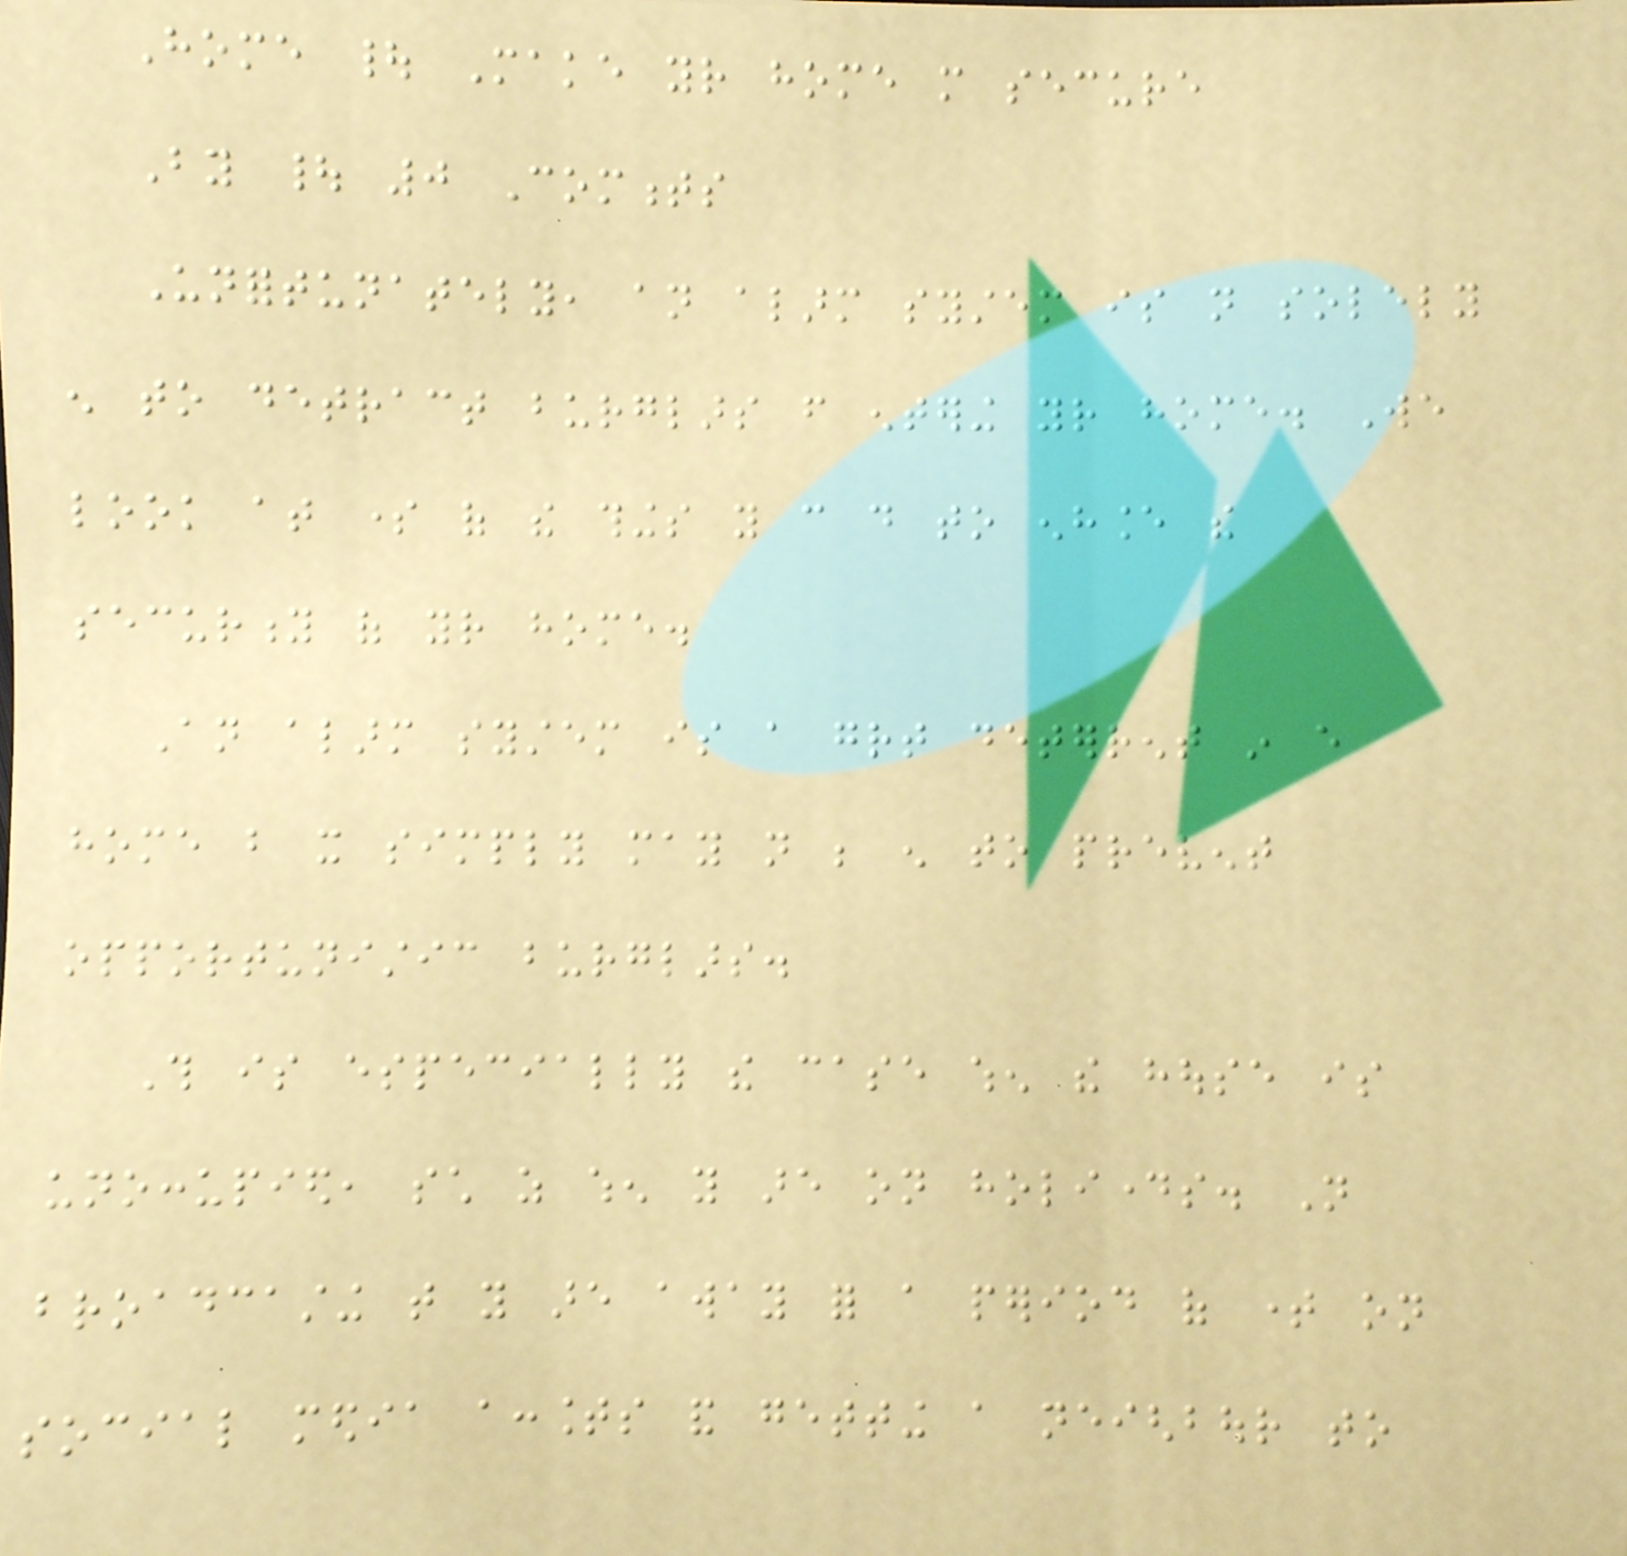Home | Make your home more secure
By | 0 Comments
Unfortunately, an alarm system is not solely
enough to detract burglars from entering your home. We
look at some of the things you can do to enhance the
security of your home.
An alarm system is a great deterrent in every
home but it simply may not be enough to prevent
opportunistic burglars.
This is especially the case when the house is
unoccupied, such as when you are on holidays. Not
broadcasting that you are away for a period of time on
social media accounts and getting a neighbour to
